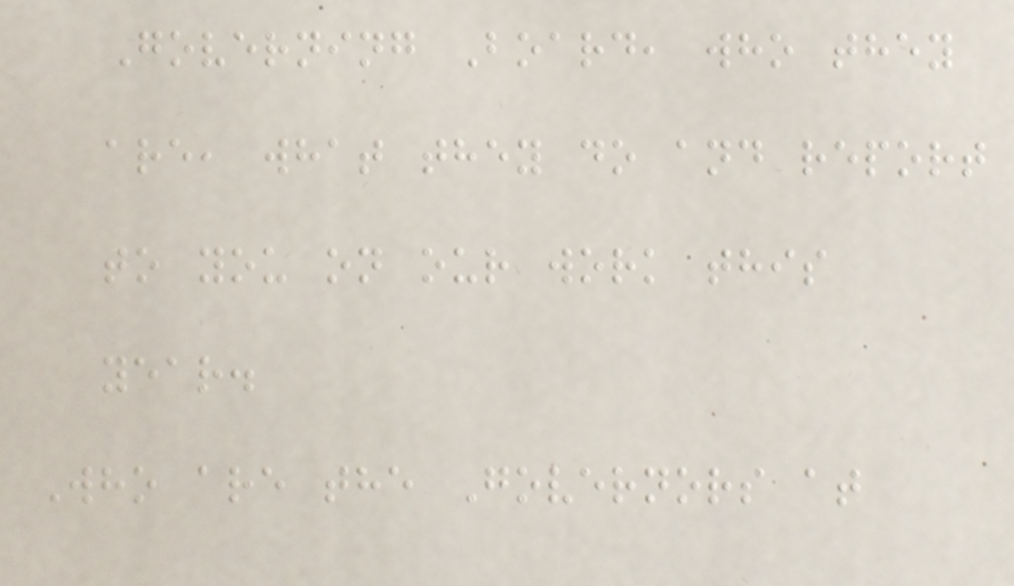Governing Board, who they
are, what they do and report
to you on our work this
year.
Who are the Governors at
